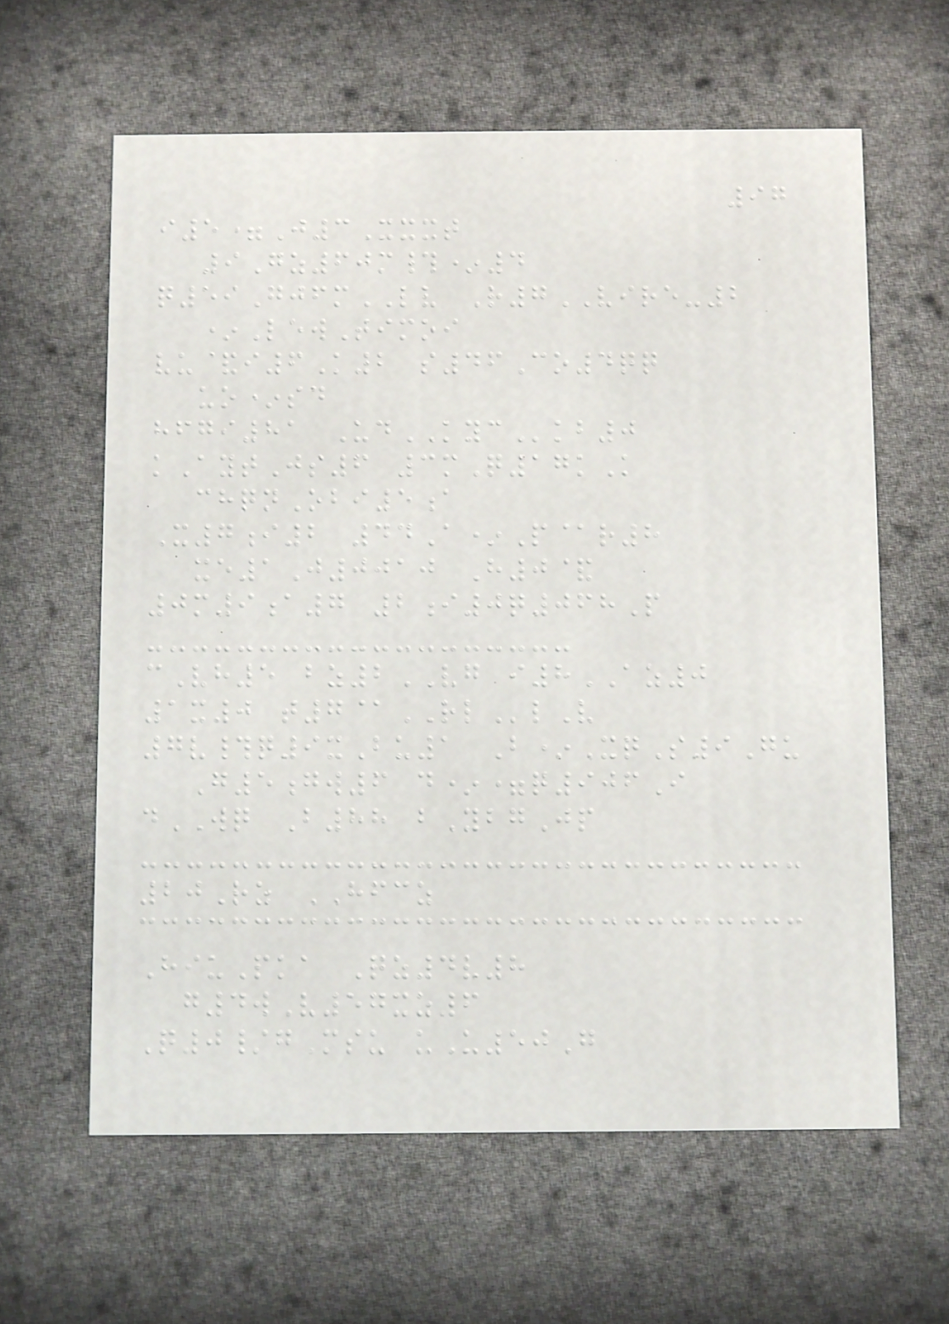97
i5=J3Xxxt
9Gz60m#*4
q59GjfmLV R7VIRE-2
*LewTimoi
vu&i6K2 s46Co4qq
uo*sd
hfgi81 UdKYCkb0
kAytJs6 3mQ17kK
chqnObi5a
X7i2 44A*P@r8
xe1J0010 H0&
0m9a7 2i0q068P
cVh5 bz2VG i8AZ0
1x0 t7@RLlV
7v#q9xBu1 B*XqS9Gu
G5gw6 d*=q906I
dWQ B88 bYbgJp
20Rz HFCZ
HiuPka Qz4v8
g4wV57xz6
Q0/gMsu uU50G
